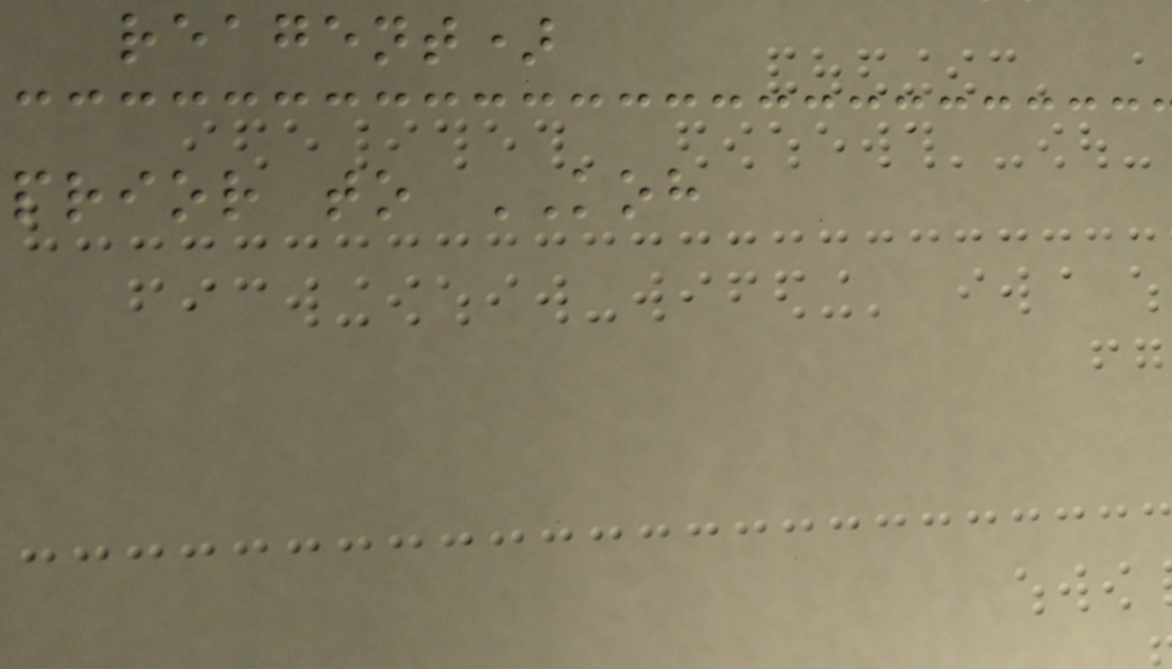reagent)
prior to KOH
